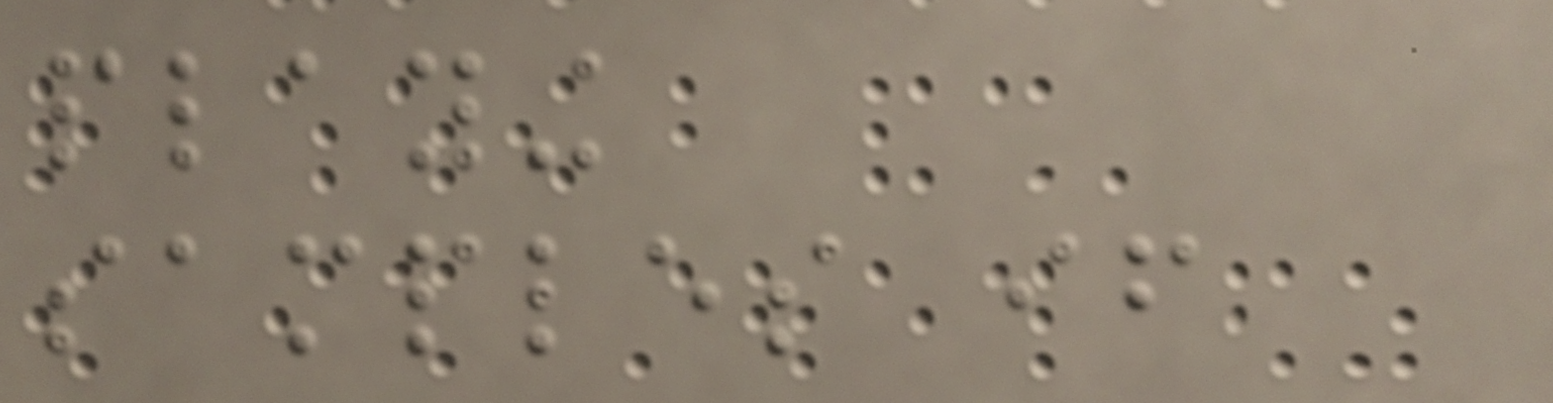playing
samples if
